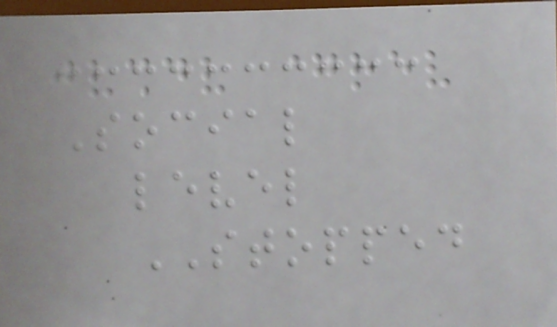Social
level
STOPPED
